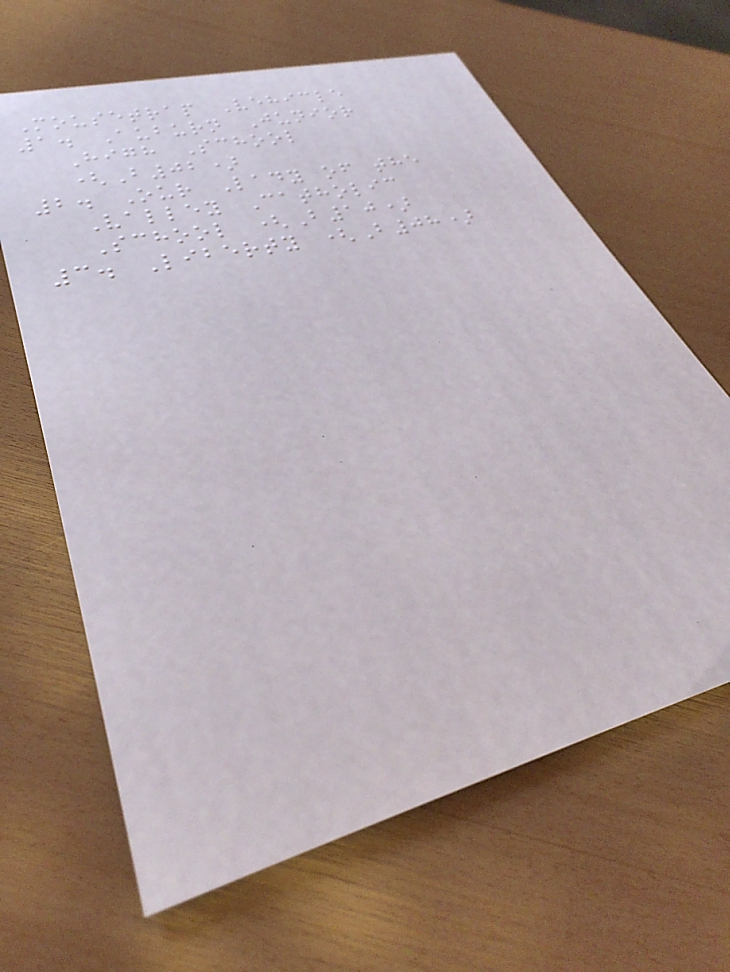Mousetrap Vehicle
1. Auburn Junior
High School
(B02)
2. Our Lady of the
Valley Catholic
School (B10)
3. Liberty (B08)
